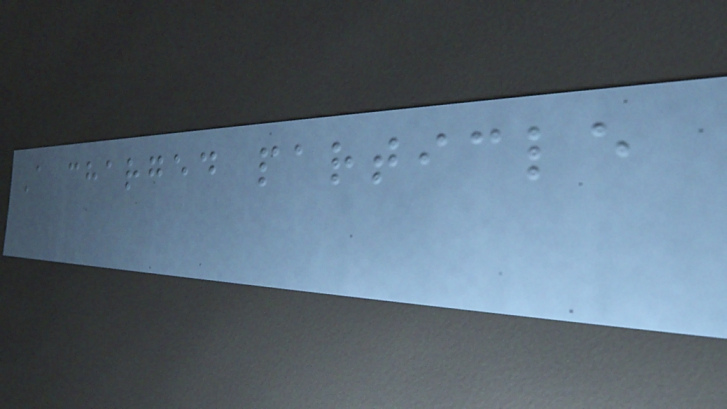A charged particle
